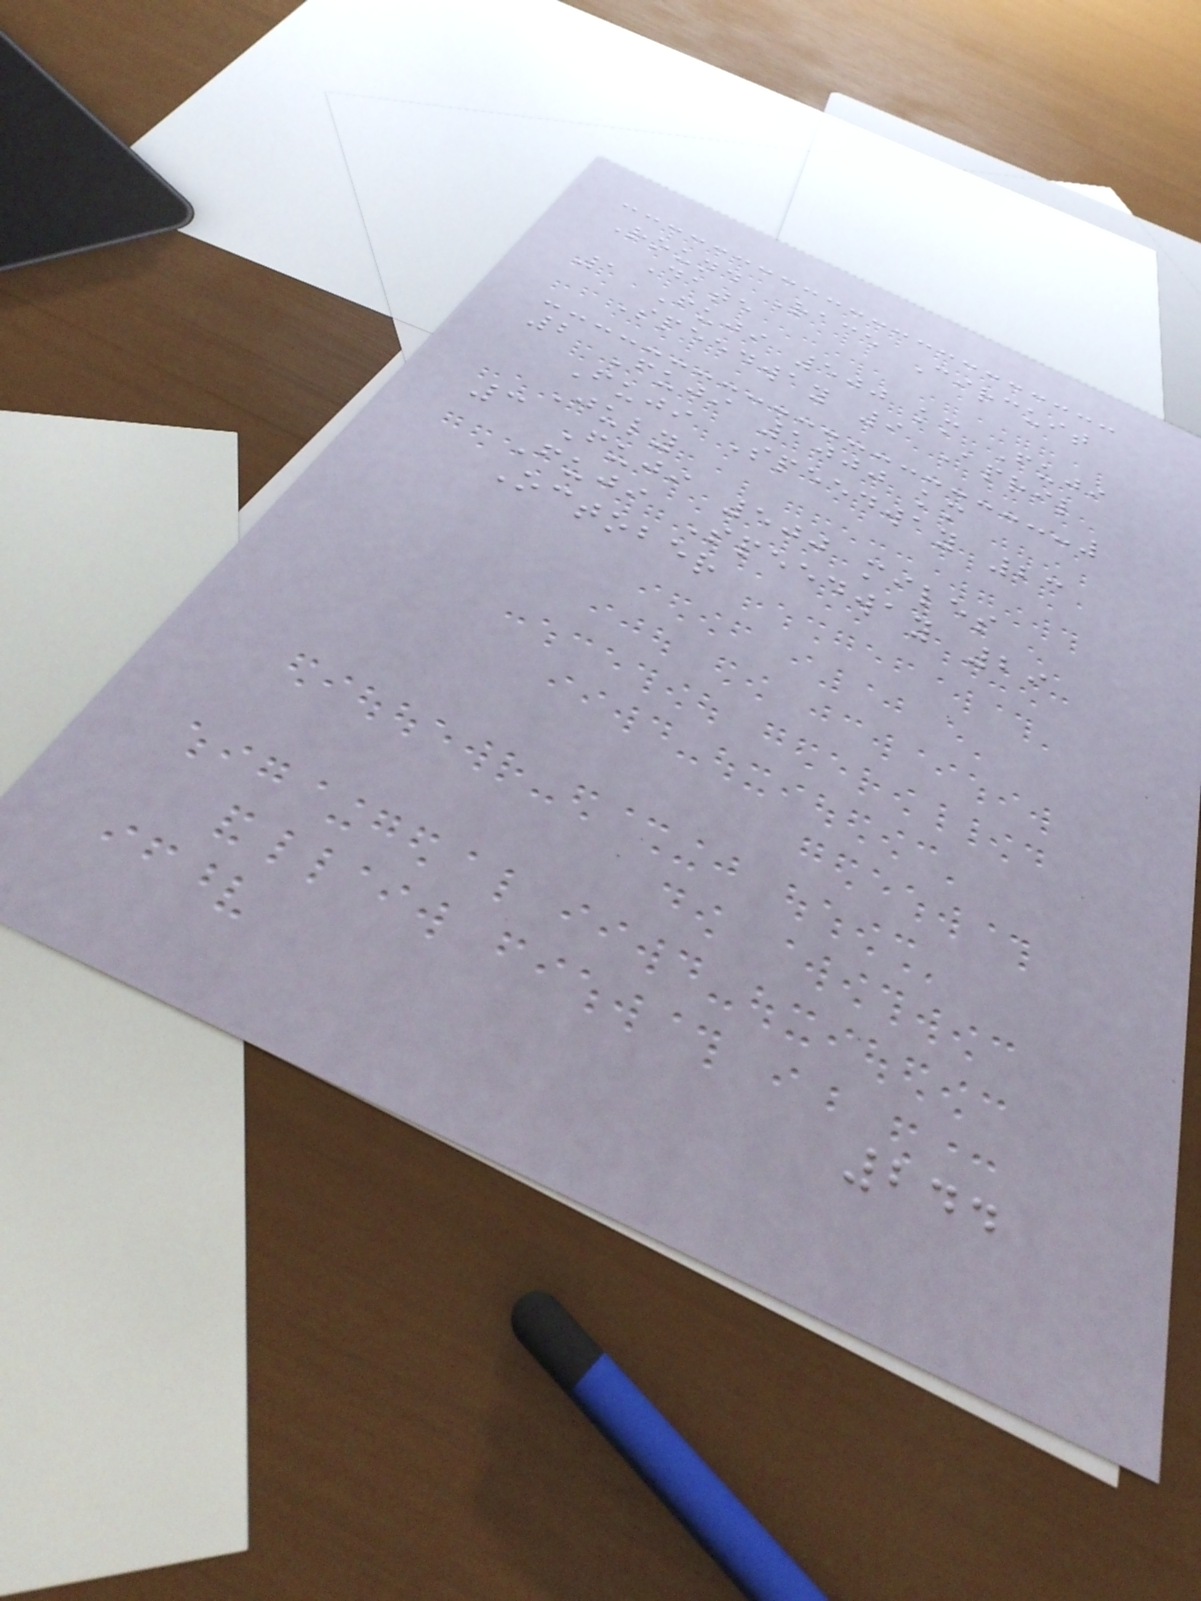Round Race Circuit
Date
1 Fuji 500 km Fuji
Speedway 9 April
2 Fuji 1000 km
Fuji Speedway 23
July
3 Fuji 500 miles
Fuji Speedway 29
October
244
